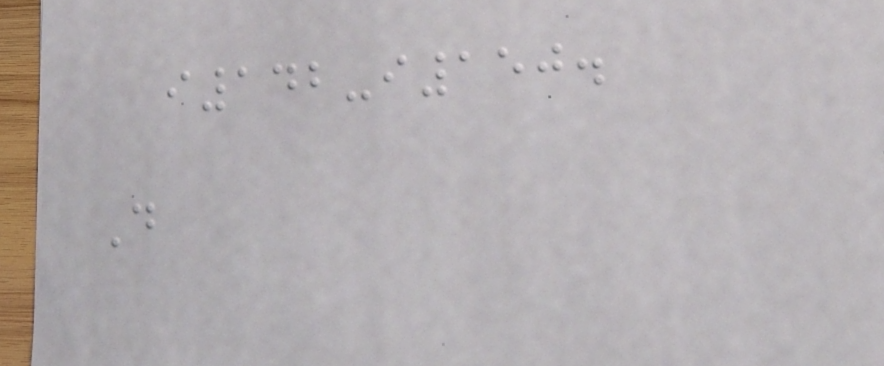i142-i150.
D
